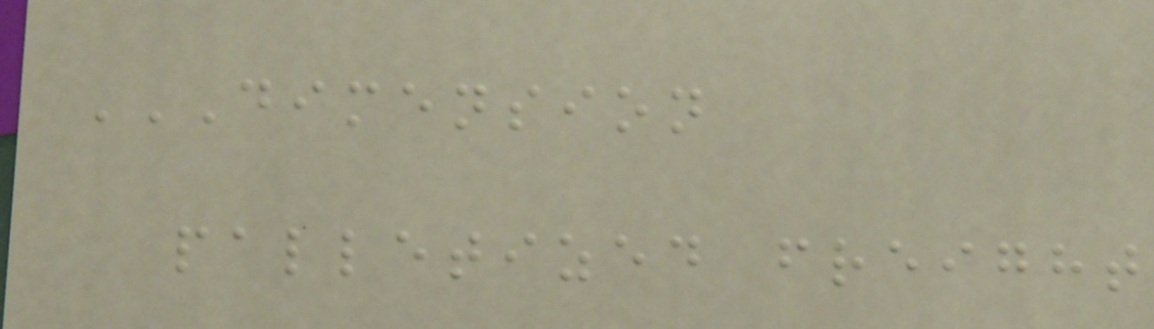DIMENSION
PALLETIZED FREIGHT
